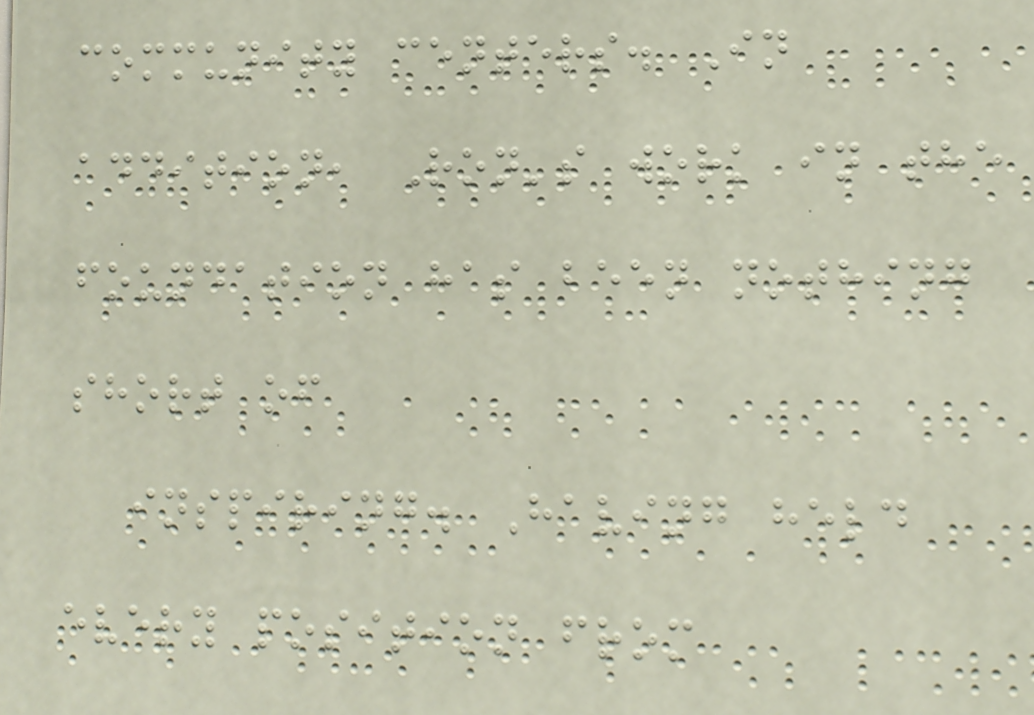community centers. In
addition, Ron's work in the
foundation has been nothing
short of
inspiring. Having held
every position from
